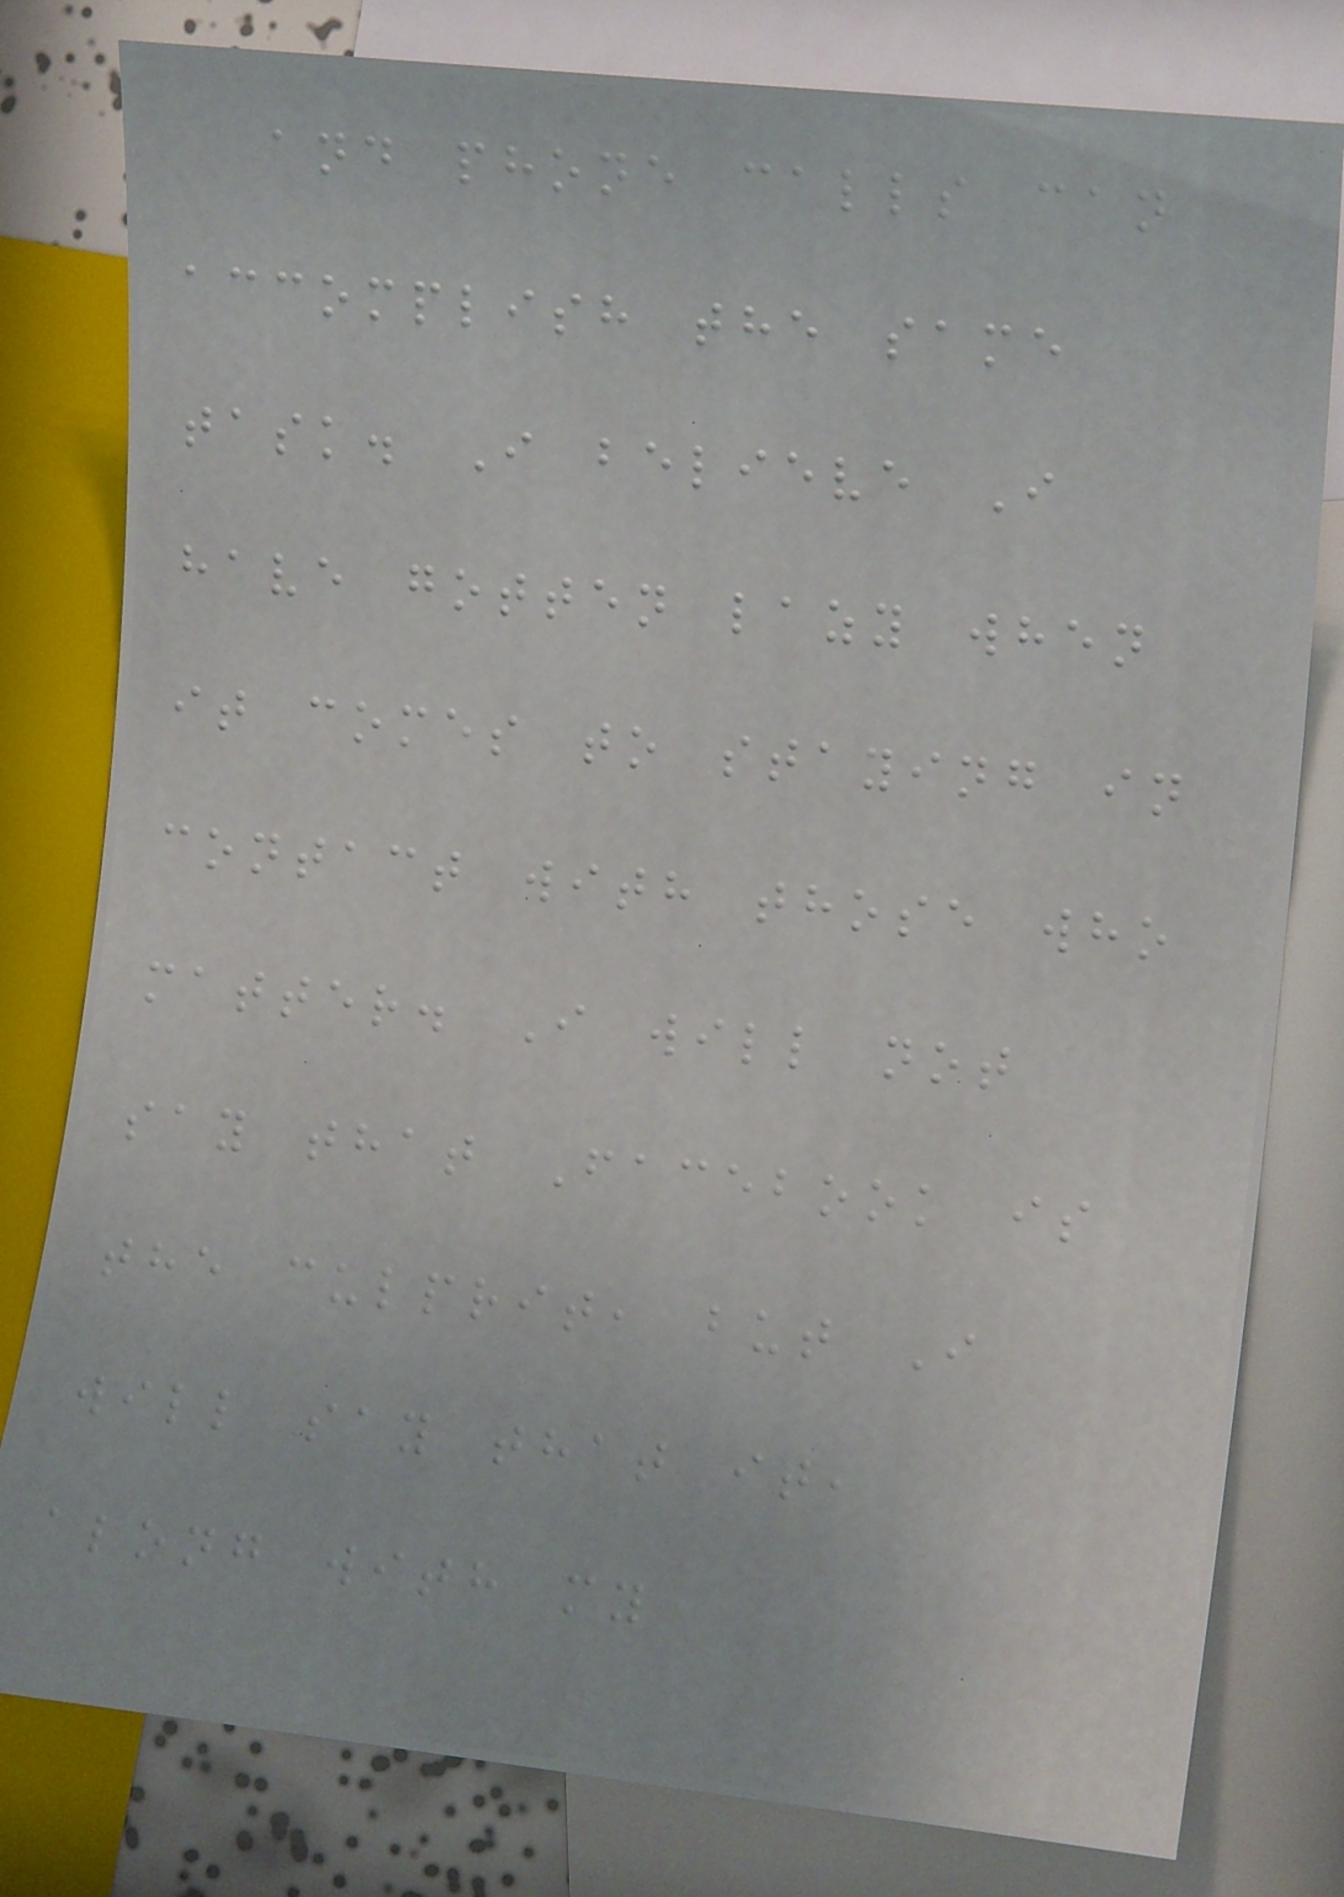and phone calls can
accomplish the same
task. I believe I
have gotten lazy when
it comes to staying in
contact with those who
matter. I will not
say that Facebook is
the culprit, but I
will say that it,
along with my
